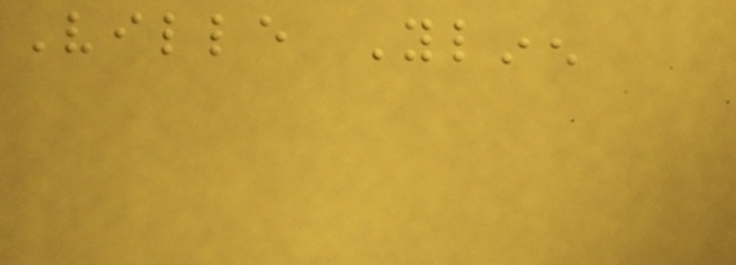Ville Ylinen
